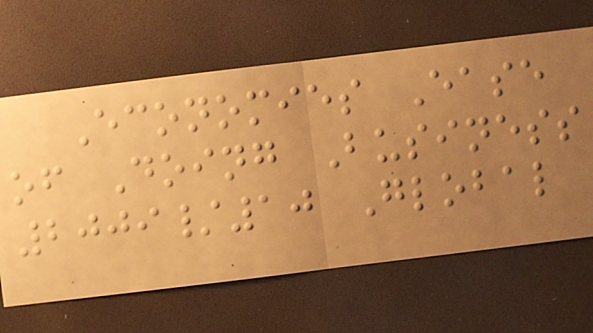Economies Ease
of Doing Business
2009/10 Global
